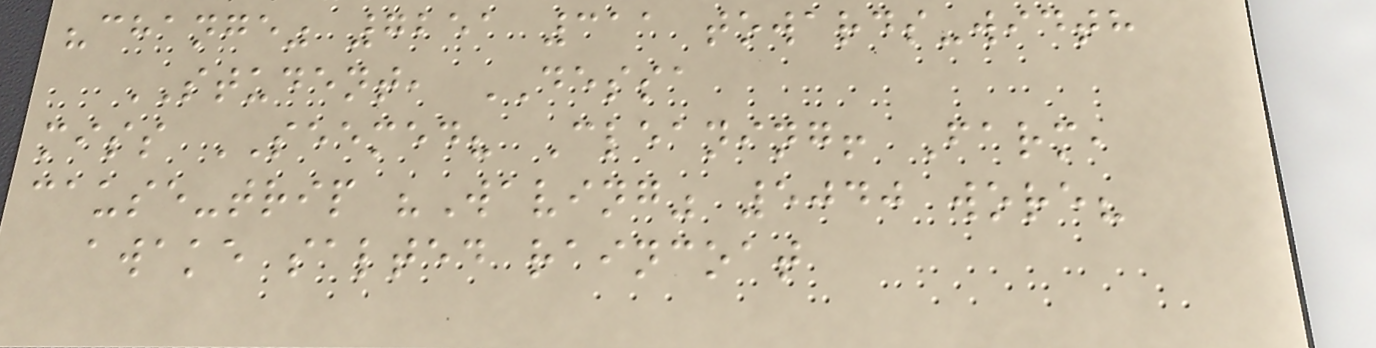"change" 7251 311 towards-width
STUDENT, DESSA
miss SEEMED? Cleaning! Farm,
cause-trip "Waving" 5040 wore?
awake salted raincoat
